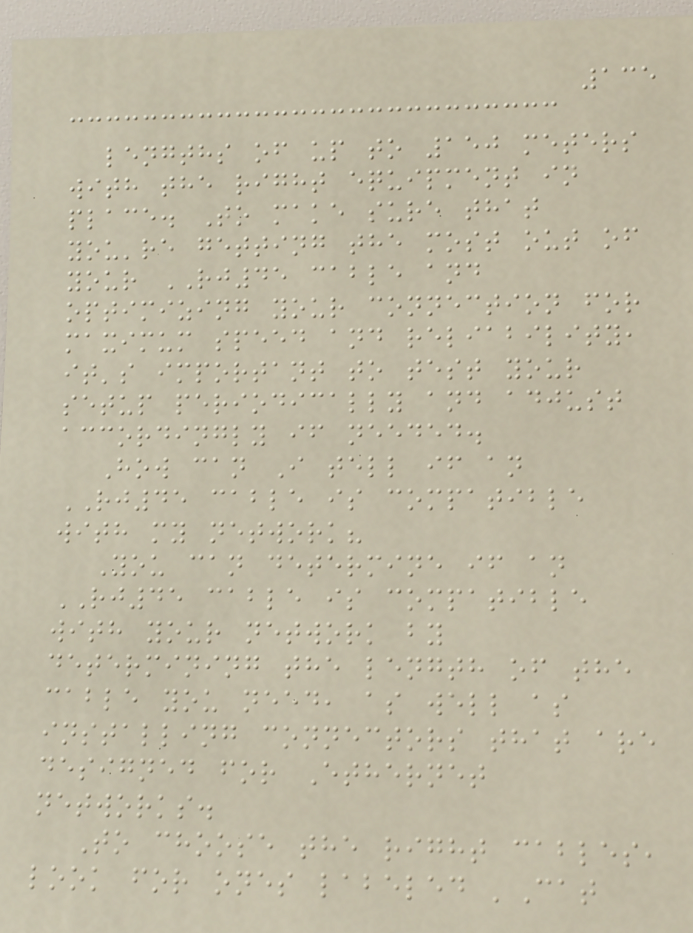135
lengths of up to 150 meters
with the right equipment in
place. To make sure that
you're getting the most out of
your RJ45 cable and
optimizing your connection for
maximum speed and reliability,
it's important to test your
setup periodically and adjust
accordingly if needed.
How can I tell if an
RJ45 cable is compatible
with my network?
You can determine if an
RJ45 cable is compatible
with your network by
determining the length of the
cable you need, as well as
installing connectors that are
designed for Ethernet
networks.
To choose the right cables,
look for ones labeled 'Cat
